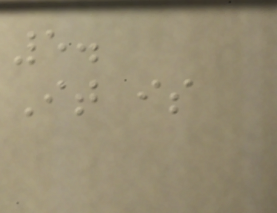5.
It is
